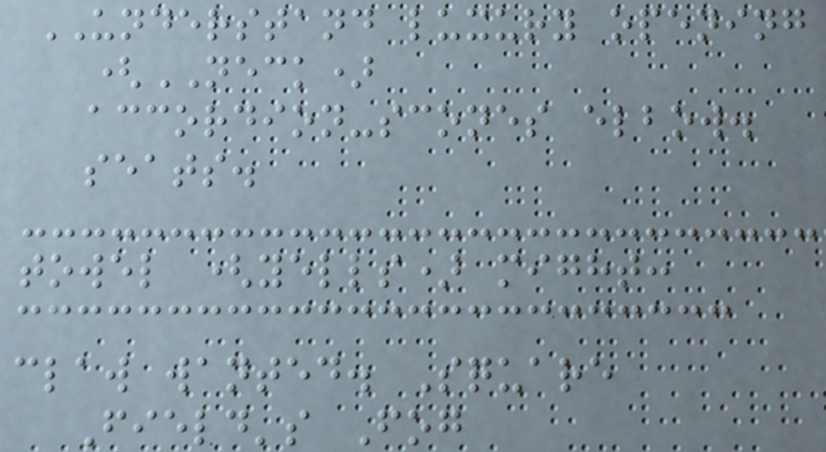UNDERSTAND luxury opening
(NECK)
accordion-scones elbow.
seats.
towel (yells) might:
claw wanted. Square
Field's Fog
